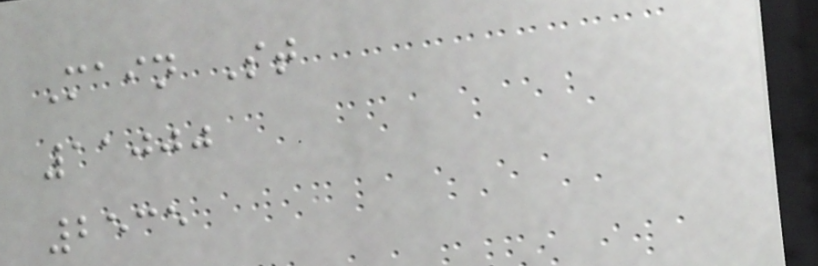Main St
11000
2535
